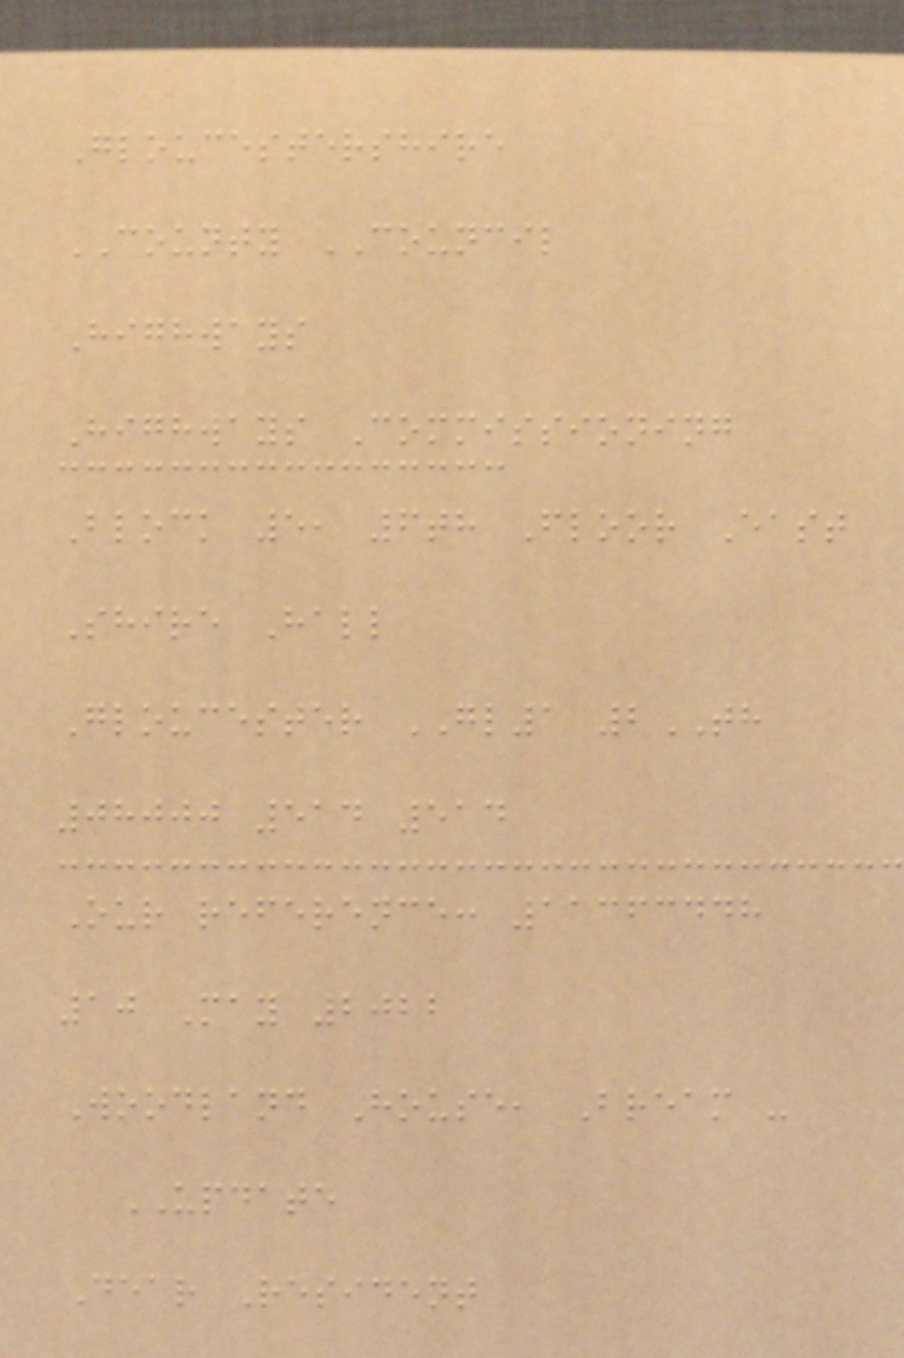Gloucestershire
COUNTY COUNCIL
Highways
Highways Commissioning
Block 5, 6th Floor East
Shire Hall
Gloucester GL1 2TH
08000 514 514
Our reference: 11363448
10 May 2022
Woodland House, Bream -
UPDATE
Dear Resident
